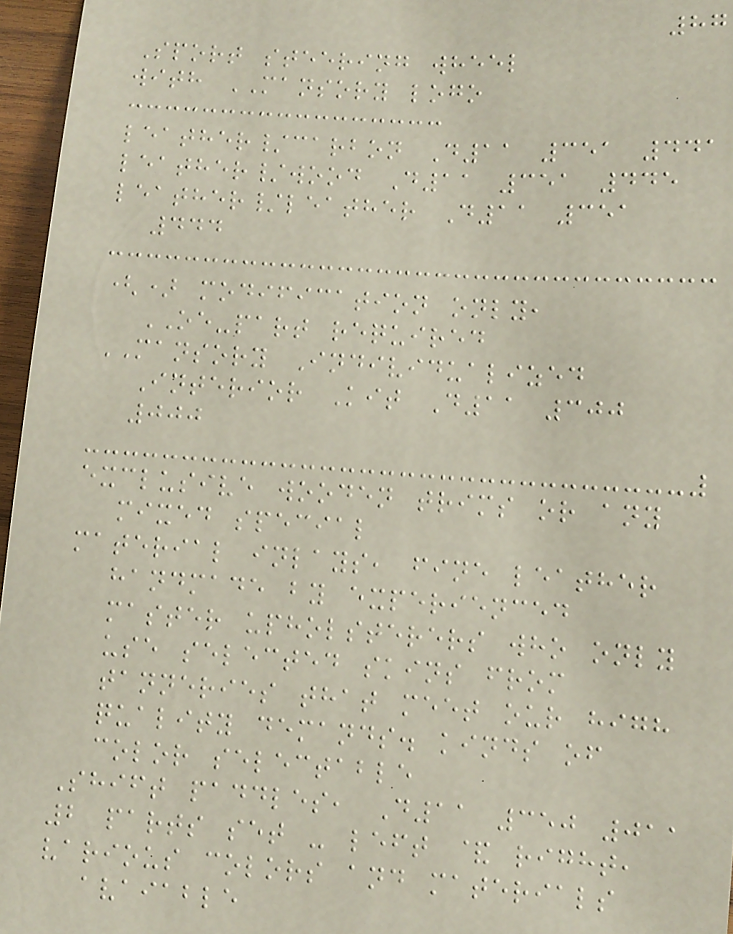87
Sport steering wheel
with MANSORY logo
leather/carbon D11 351 441
leather/wood D11 351 445
leather/leather D11 351
444
() modification only,
OE-part required
MANSORY Individualized
Interior Kit D11 300
000
exclusive wooden trims or any
mixed special
material inlays, fine leather
handmade by experienced
master upholsterers who only
use selected skins from
tanneries that meet our high
quality demands. kinds of
color selectable
Shift paddles, D11 350 011
2 parts set - left & right,
various colors and materials
avaiable
